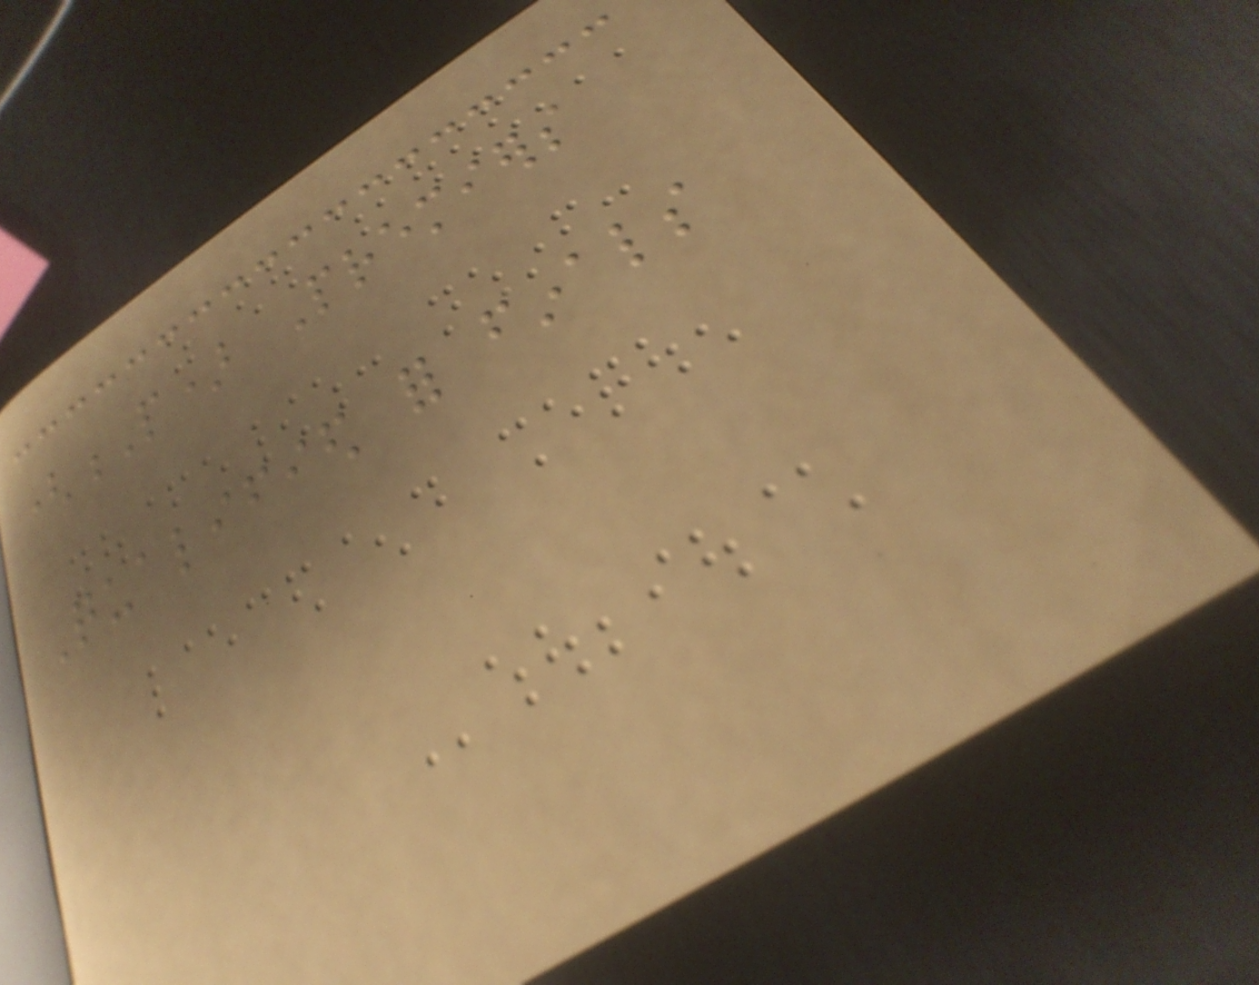(P) Premiers
Qualified for finals
